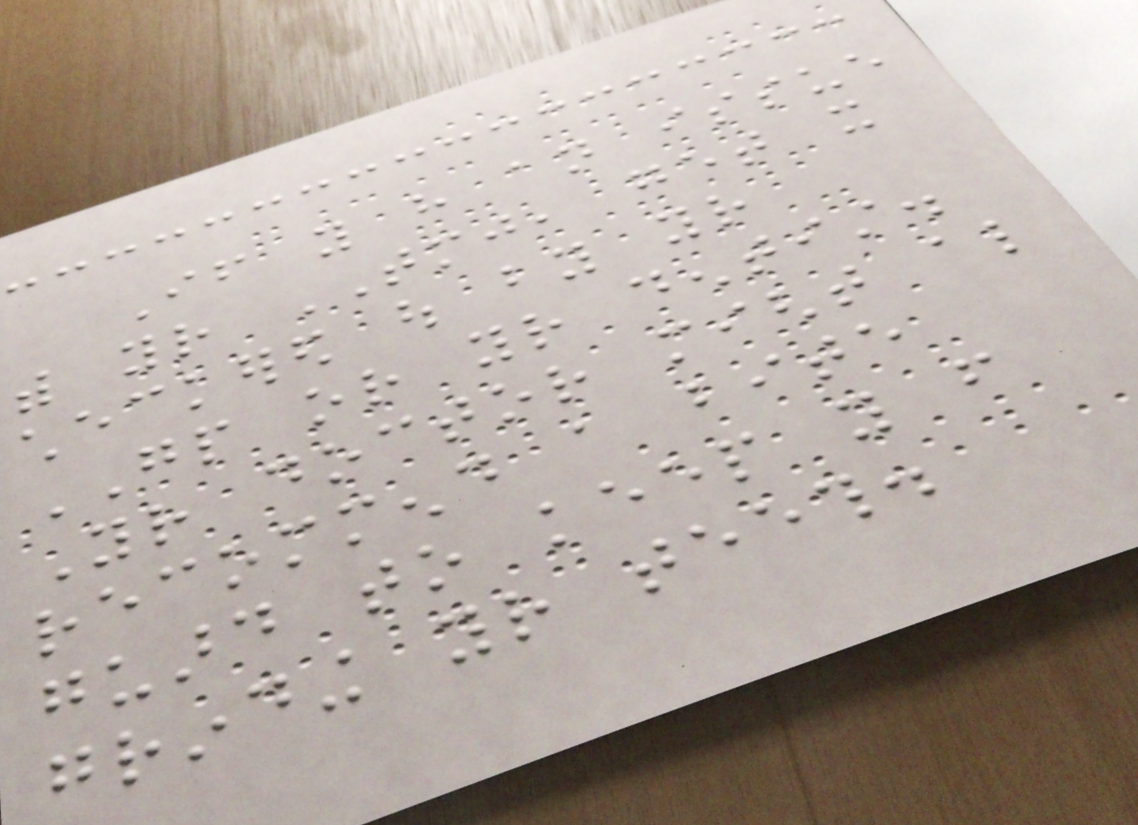If you have an issue
with your TMJ, get it
checkered out by your
GP or your dentist.
Your doctor might also
recommend a bite
guard to keep you from
grinding your teeth.
